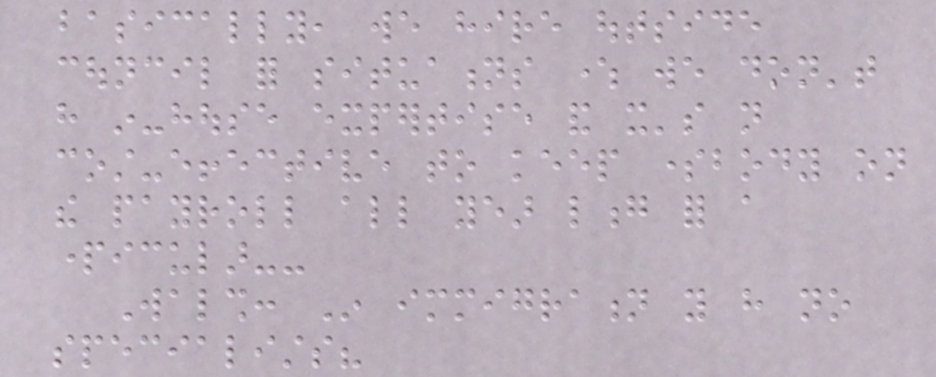basically, we hire outside
council for situations where we don't
have in-house expertise and it's not
cost-effective to keep somebody on
the payroll all year long for a
particular--
Walsh: In immigration you have no
specialists?
